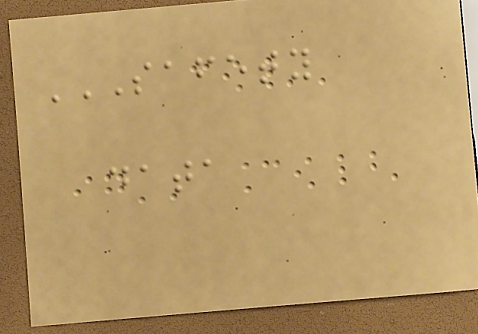SAFETY
DATA
